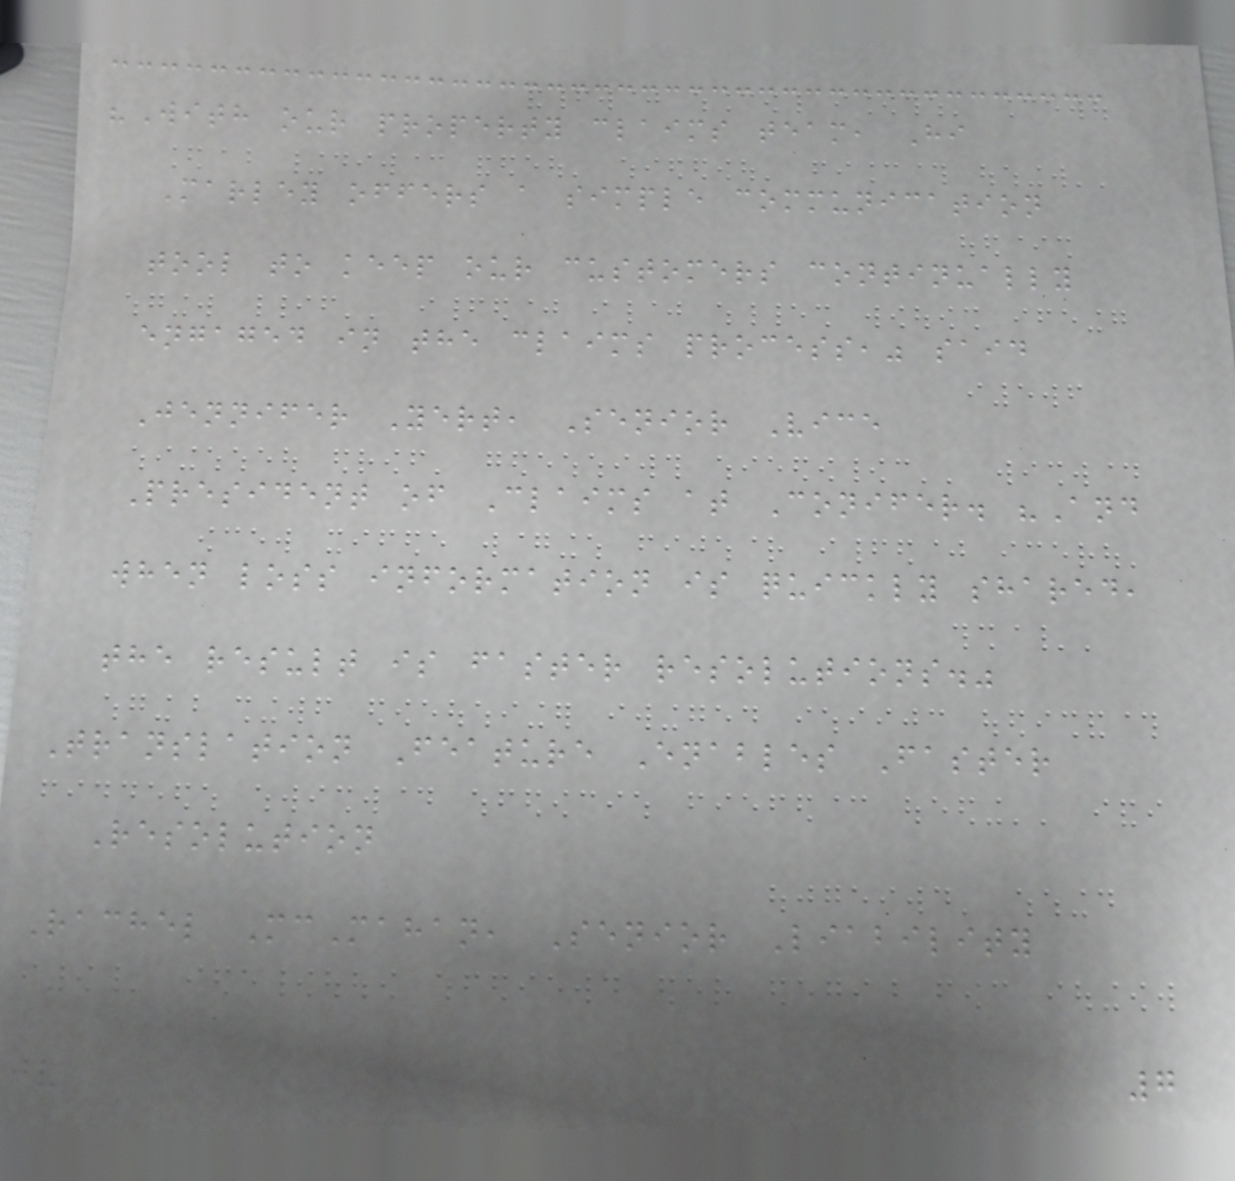"With our property claims team, Hi
Marley offers a simple communication
tool to keep our customers continually
engaged in the claims process," said
Jennifer Yert, Senior Vice
President of Claims at Conifer. "And
when loss information is quickly shared,
the result is faster resolutions."
Translation Feature Enables Faster
Resolution
Rachel McMahan, Senior Liability
7
